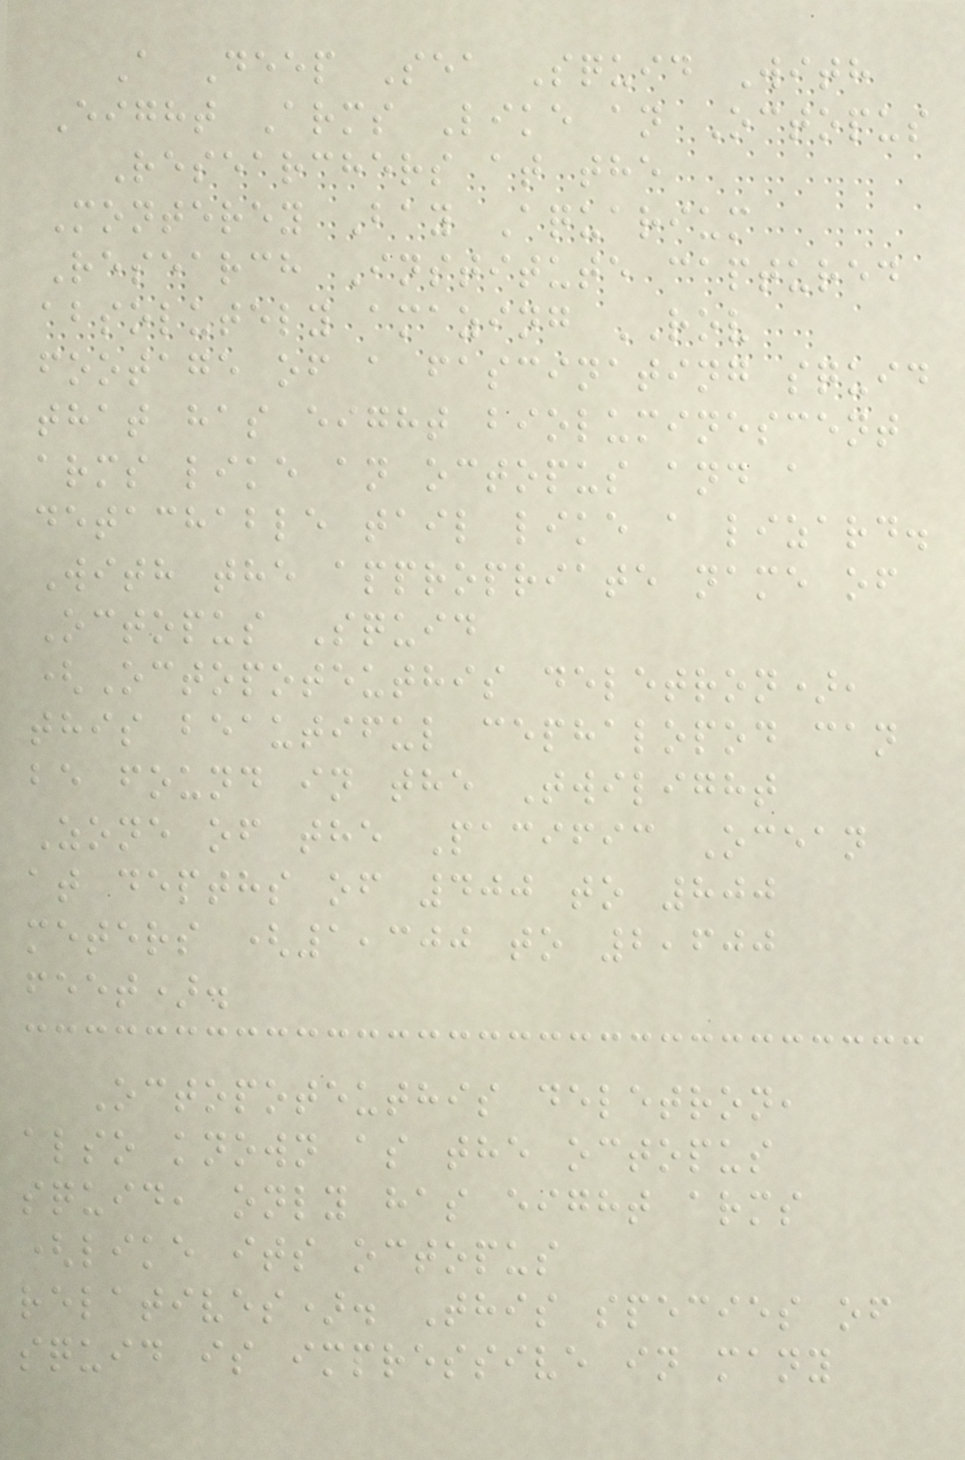A Deep Sea Squid With
Eight Arms Like an Octopus
Researchers at the
Monterey Bay Aquarium
Research Institute captured
absolutely amazing ROV
footage of a fascinating squid
that has eight bioluminescent
arms like an octopus and a
detachable tail like a lizard.
With the appropriate name of
Octopus Squid
(Octopoteuthis deletron),
this beautiful cephalopod can
be found in the Twilight
Zone of the Pacific Ocean
at depths of 400 to 800
meters (1,300 to 2,600
feet).
Octopoteuthis deletron,
also known as the octopus
squid, only has eight arms
(like its octopus
relatives). This species of
squid is impressive in many
